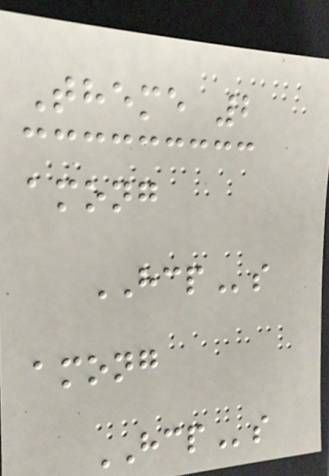Theme 2
among
HCPs
among
HCPs
